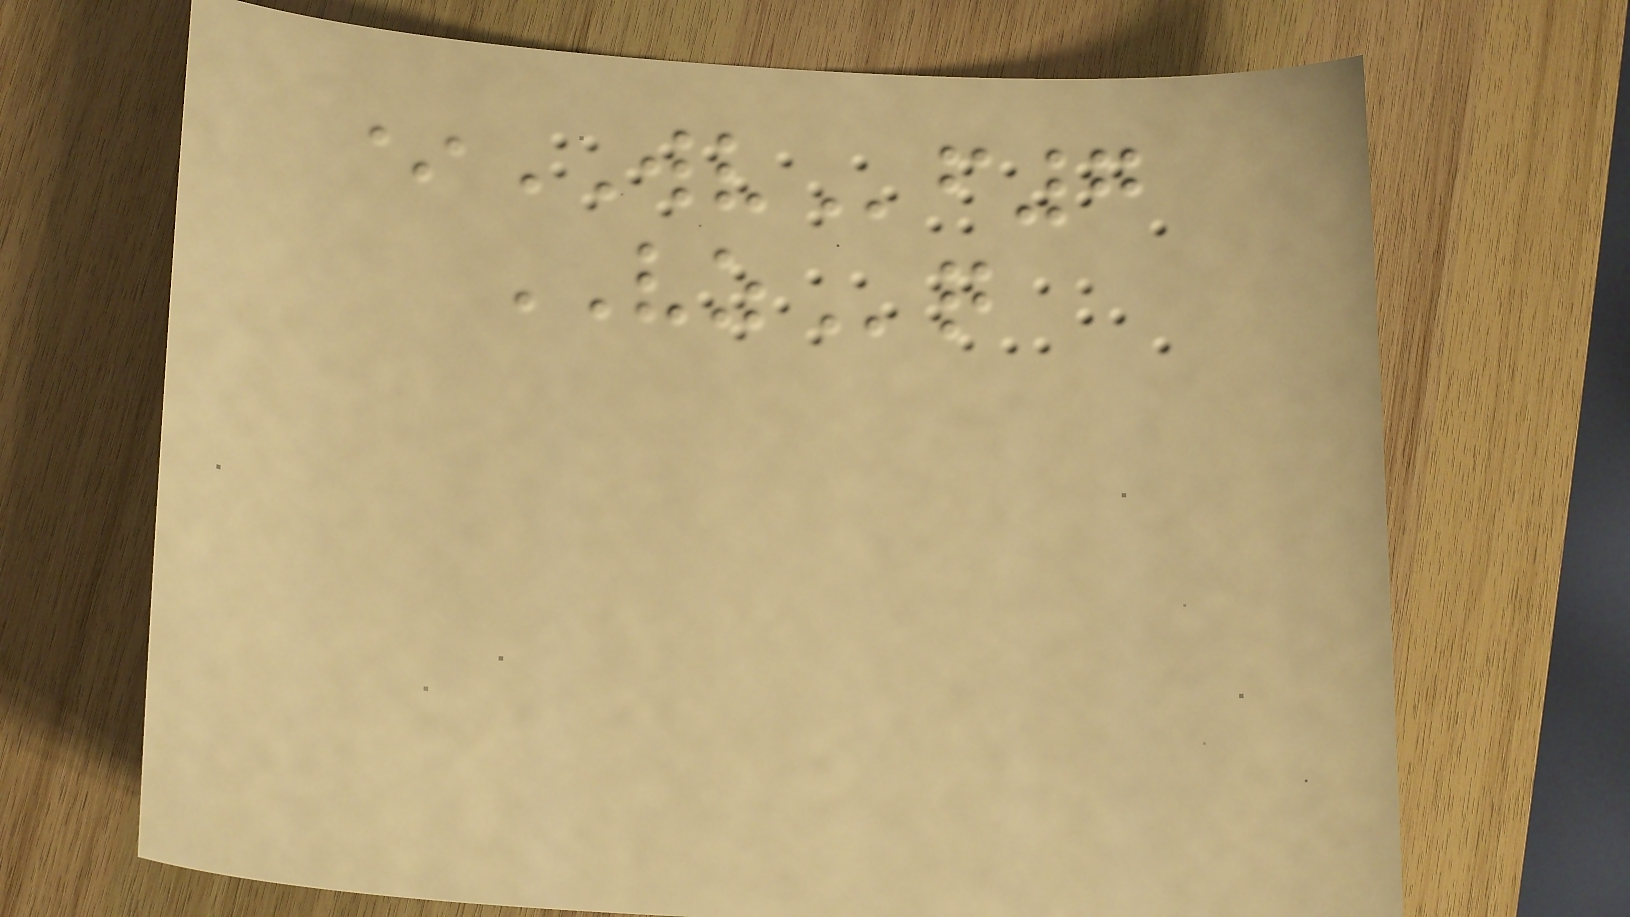*WVf7
VZq
